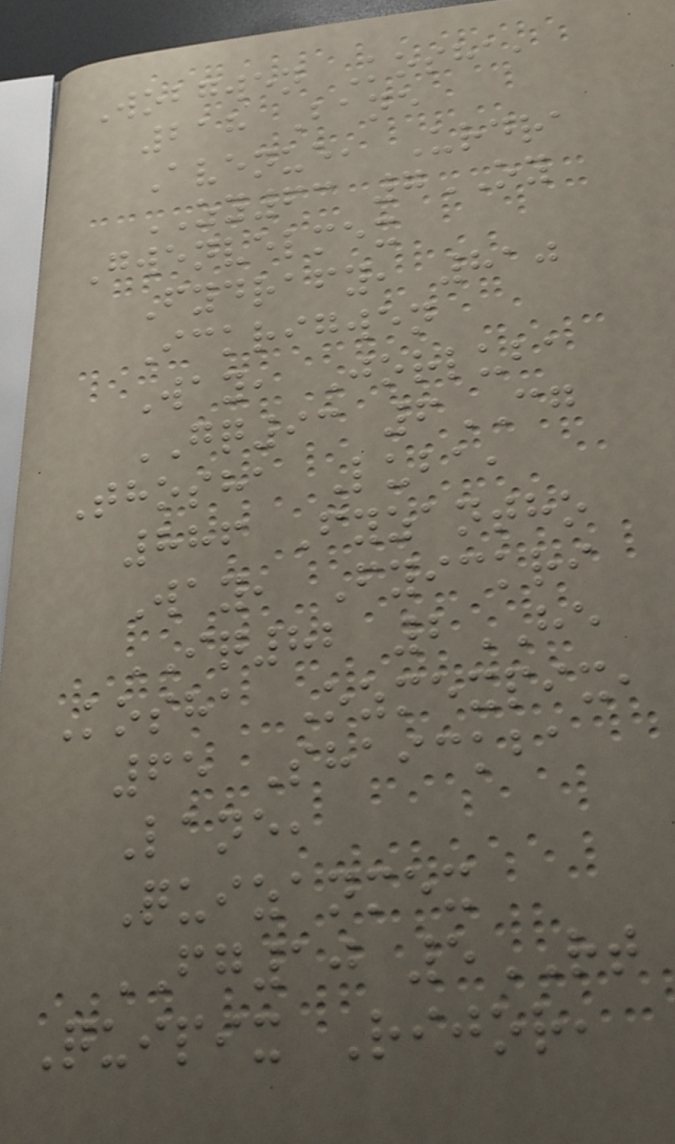Wobgwen Kosha,
218 Bane
Avenue, Urdra
ZY63 7OY
Gwenvelmex
Fydrafy, 810
Ickrigwen
Way, Jorluba
GQ93 6CG
Thosha Luba,
886 Fyzantho
Way, Fyickri
IQ82 2HE
Kosha Ozmexpix,
65 Shaickba
Lane,
Quizanmex
FG10 5RT
Quipix Rijor,
